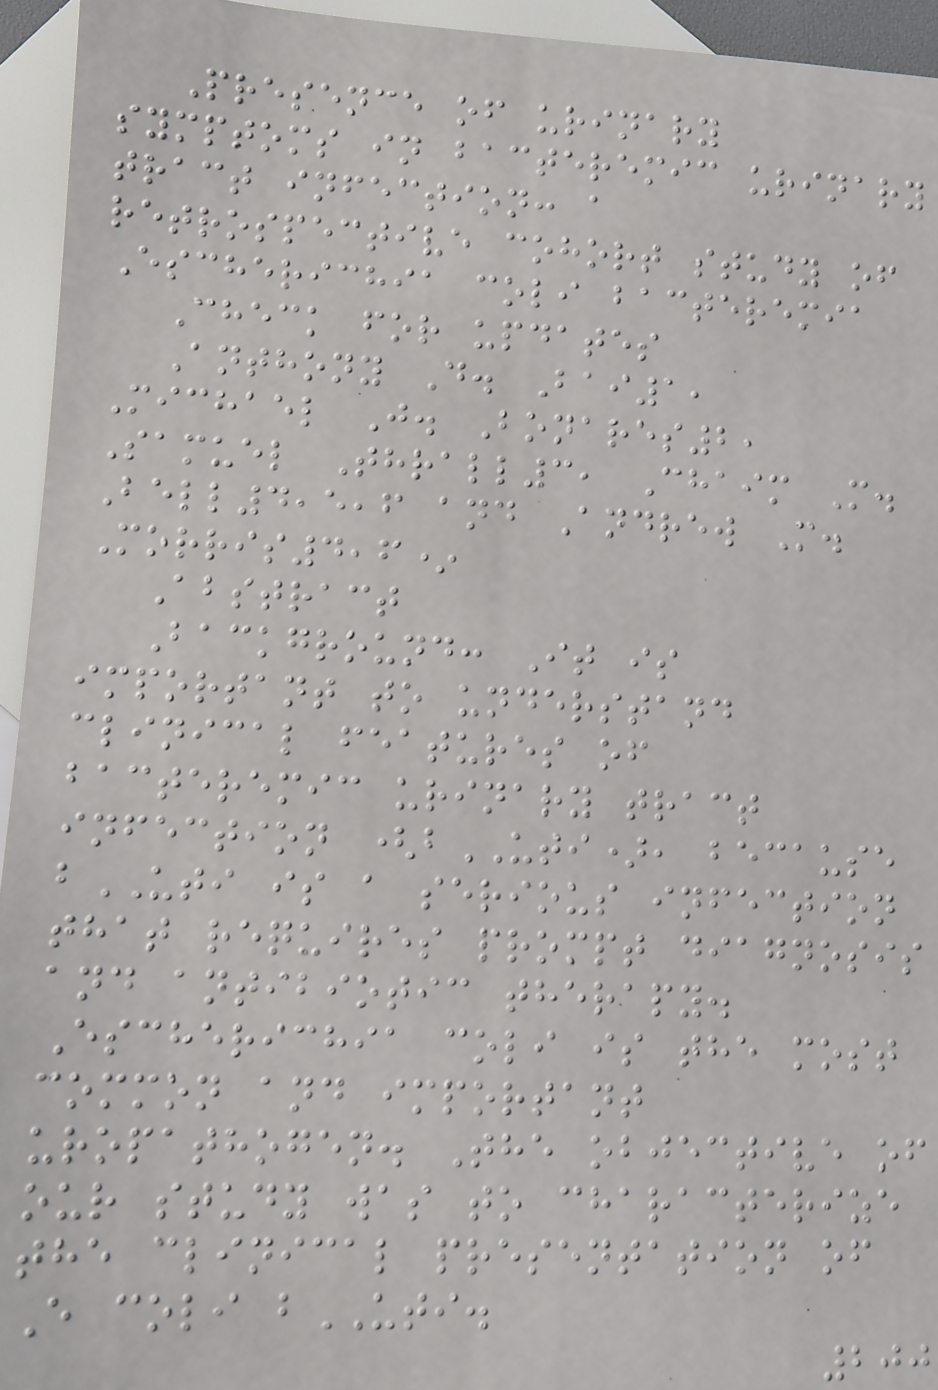Presence of urinary
symptoms in bacteremic urinary
tract infection: a
retrospective cohort study of
Escherichia coli bacteremia
Check for updates
Anthony D. Bai1,
Michael J. Bonares2,
Samuel Thrall3, Chaim M.
Bell4,5,6 and Andrew M.
Morris4,6*
Abstract
Background: It is
important to understand
clinical features of
bacteremic urinary tract
infection (bUTI), because
bUTI is a serious infection
that requires prompt diagnosis
and antibiotic therapy.
Escherichia coli is the most
common and important
uropathogen. The objective of
our study was to characterize
the clinical presentation of
E coli bUTI.
200
